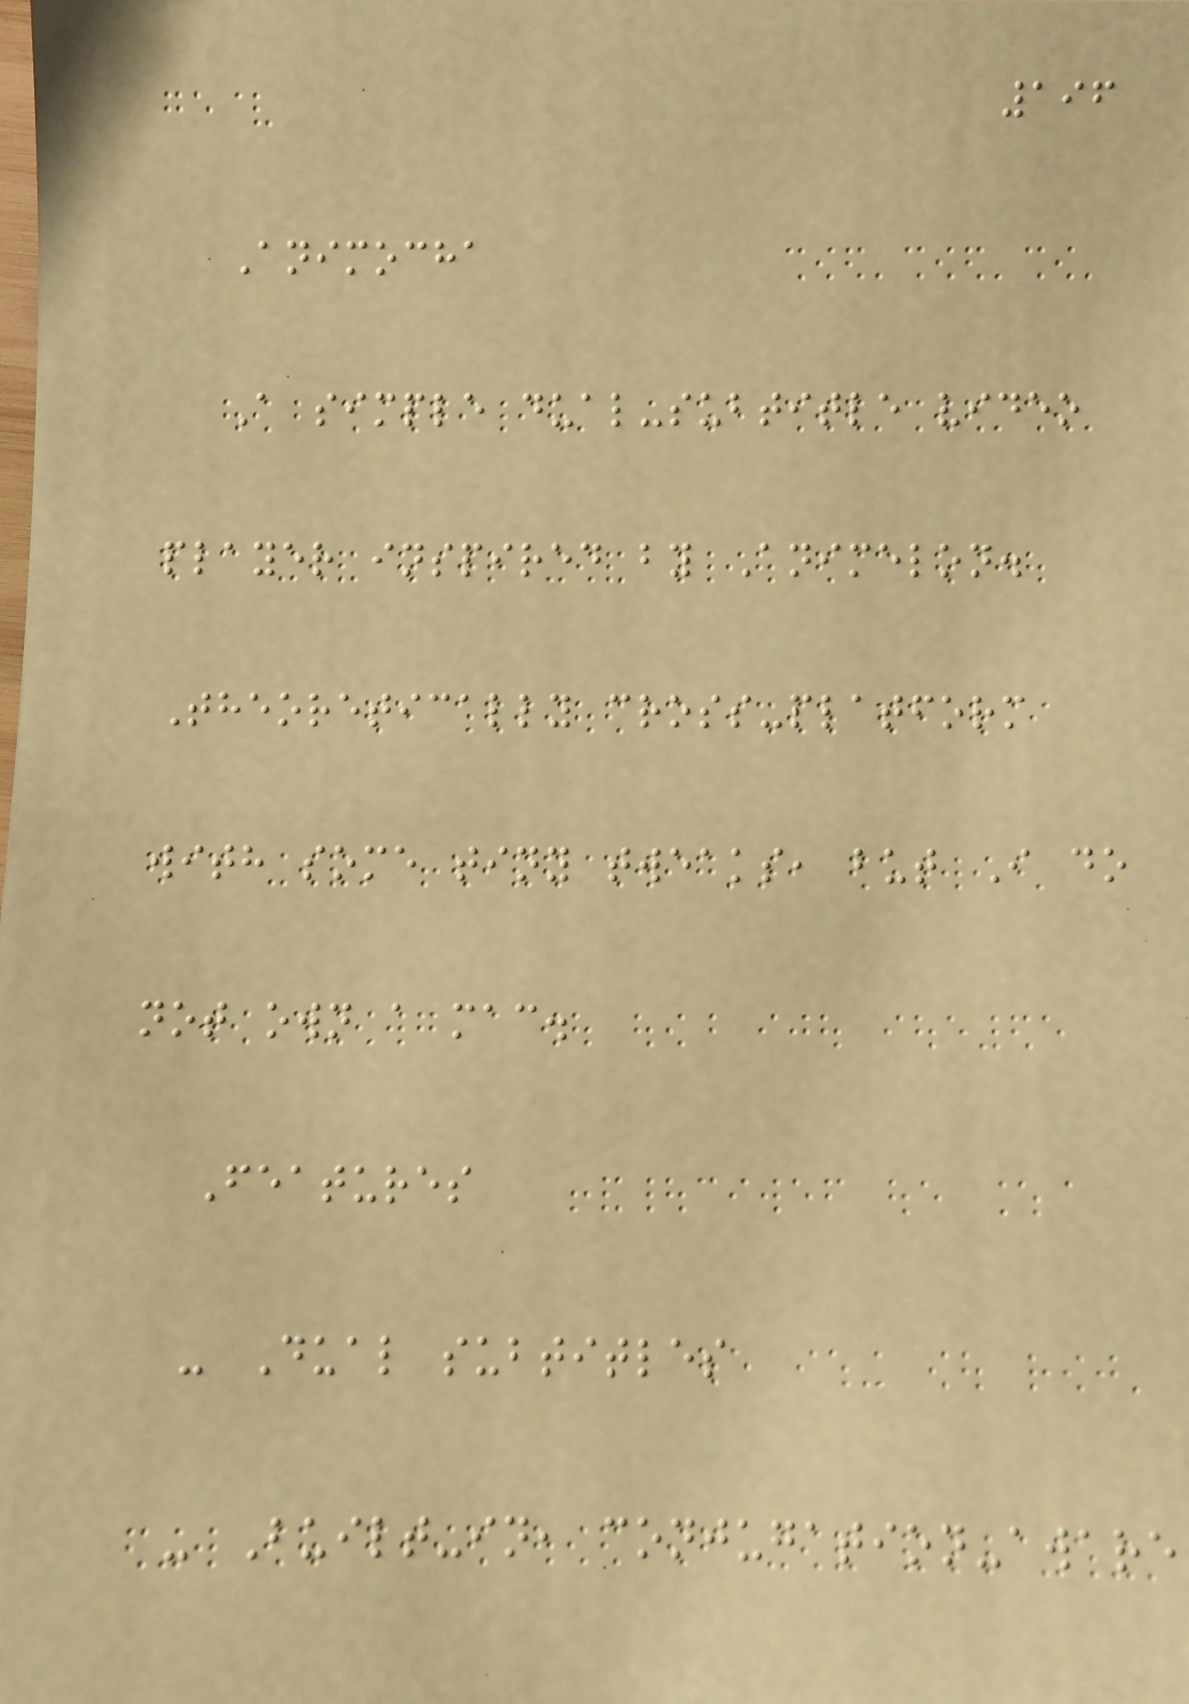196
Animocha
A simple dual-subtitle video
player inspired by Animelon.
Theoretically cross-platform
with some tiny tweaks, but I do
not own a mac.
Features
- Dual subtitles
- Built-in, conjugation-aware
